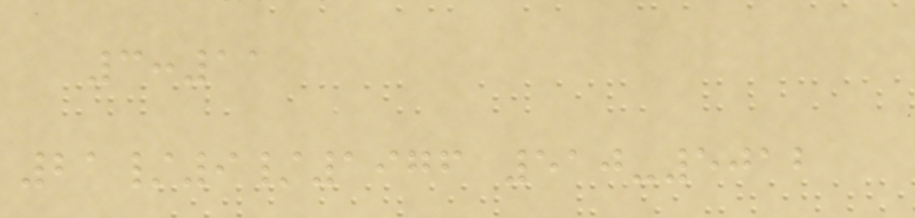3:11
21/9/1976 510-5012
